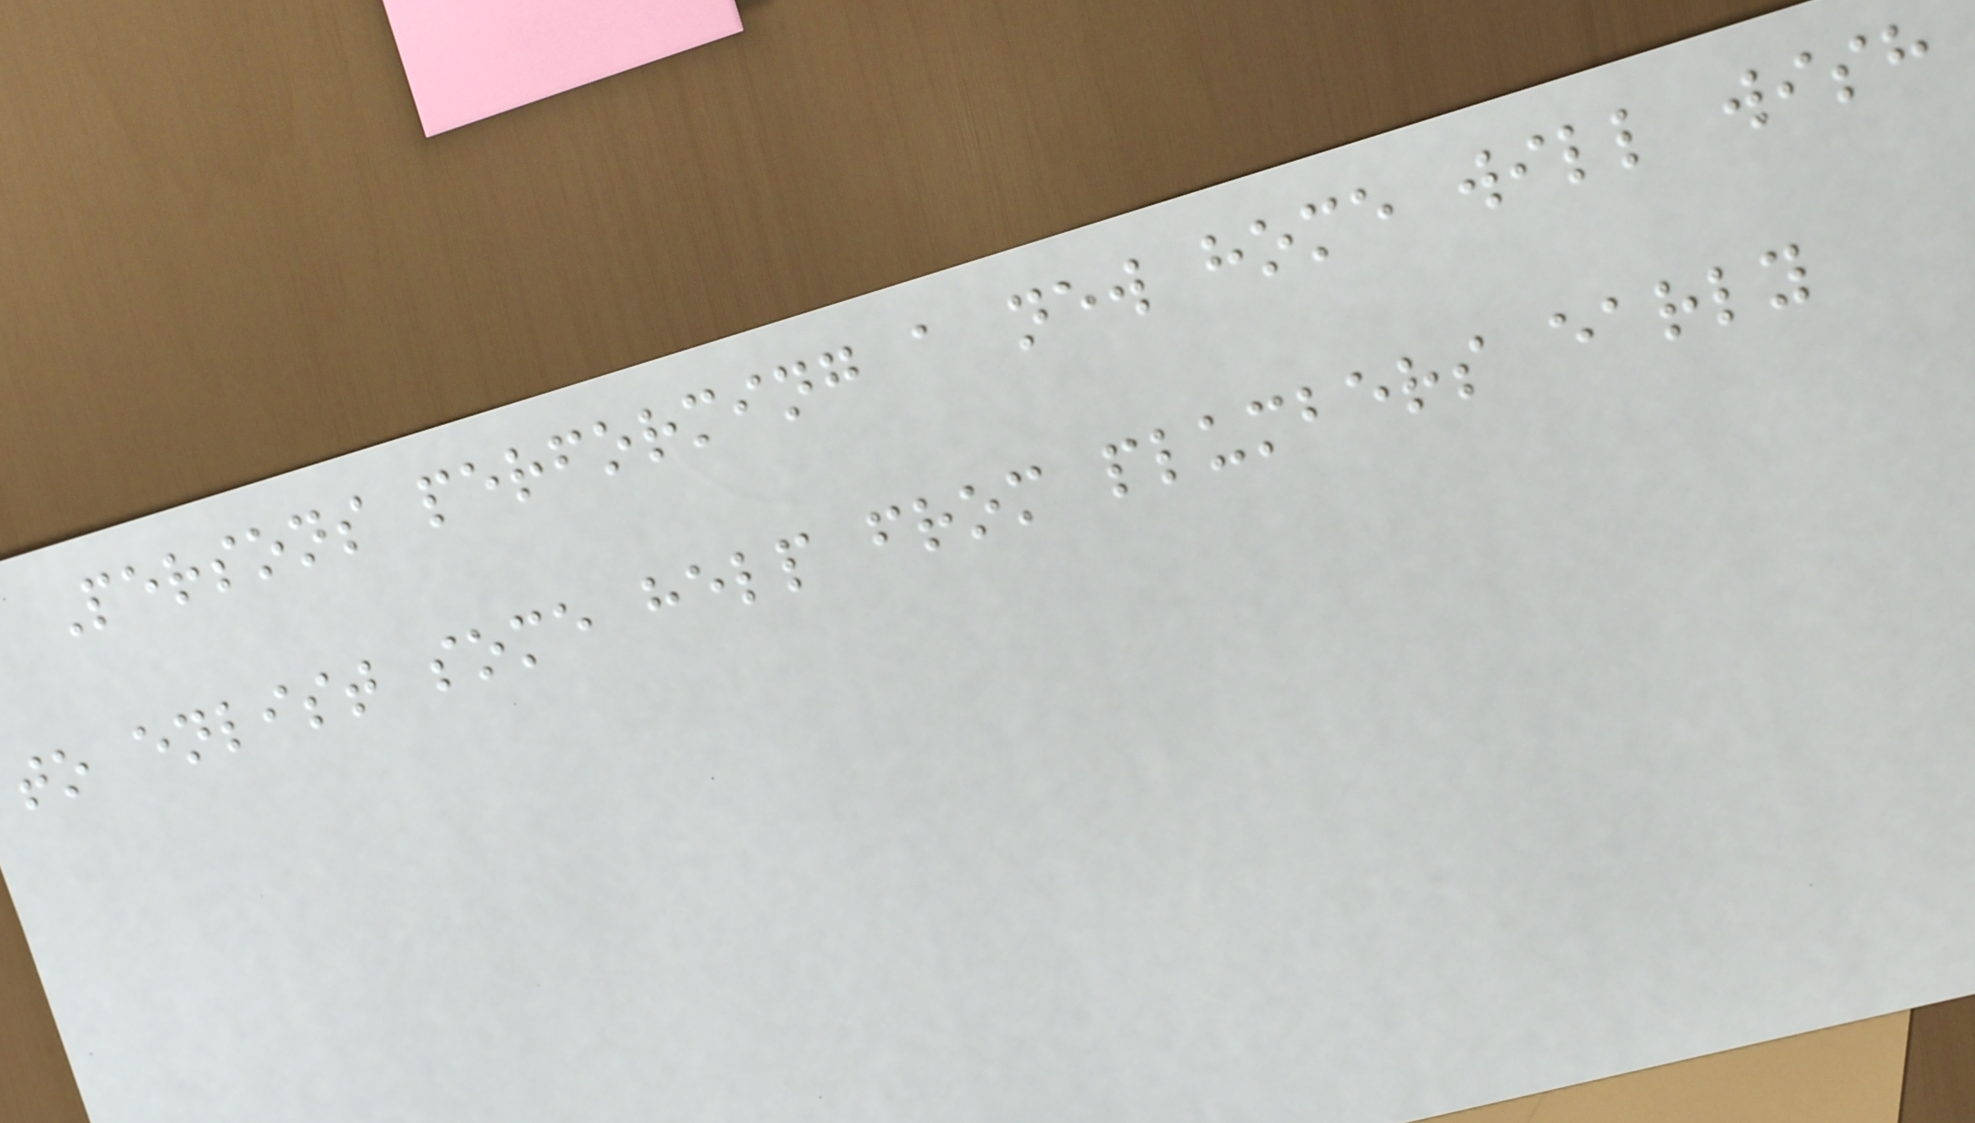Persons performing a new home will wish
to enlist some help from plumbers early
